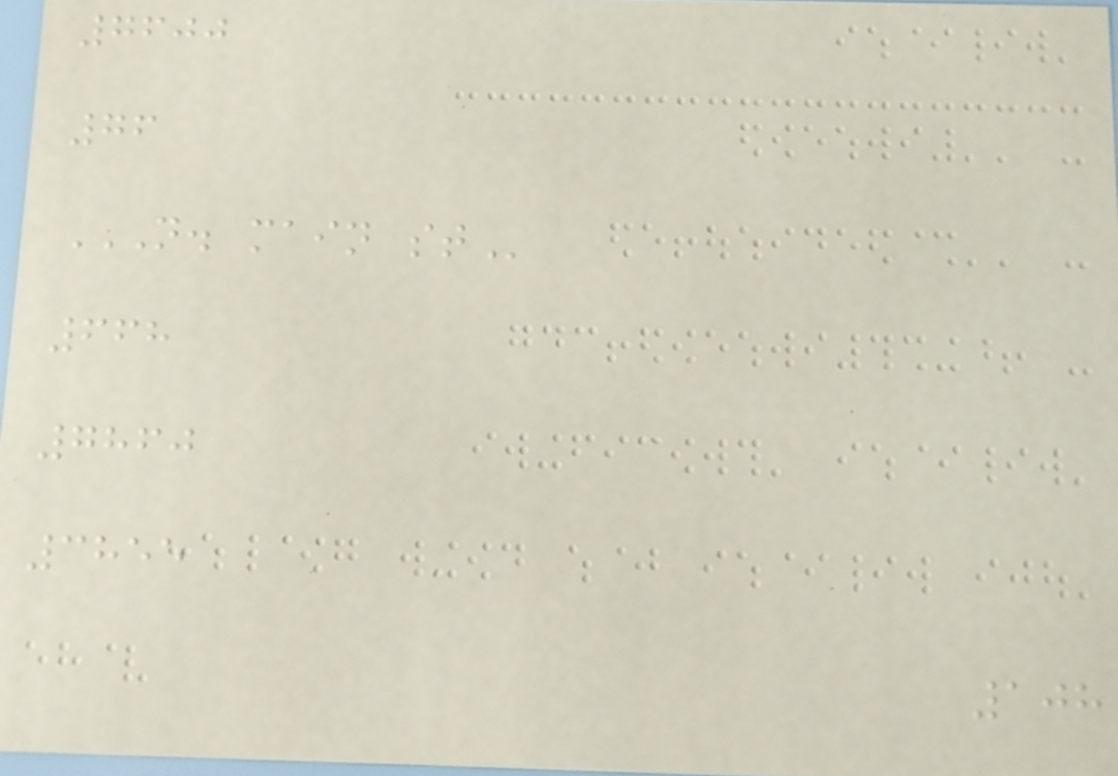7600
76
N. MAIN ST
668
7860
3855
108
